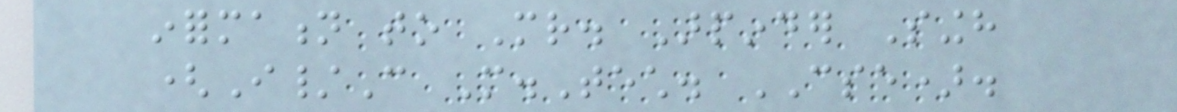information to Mr. Arpinder Singh
(I/C M.Tech. CSE).
